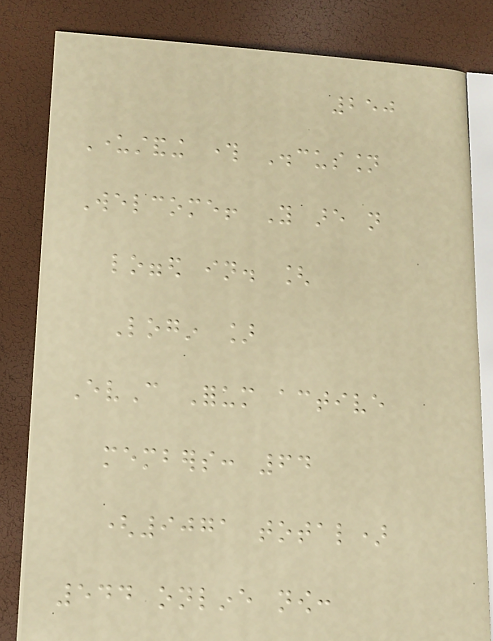250
Understanding through Discussion
Welcome! You are not
logged in. [
Login ]
EvC Forum active
members: 64
(9071 total)
544 online now:
